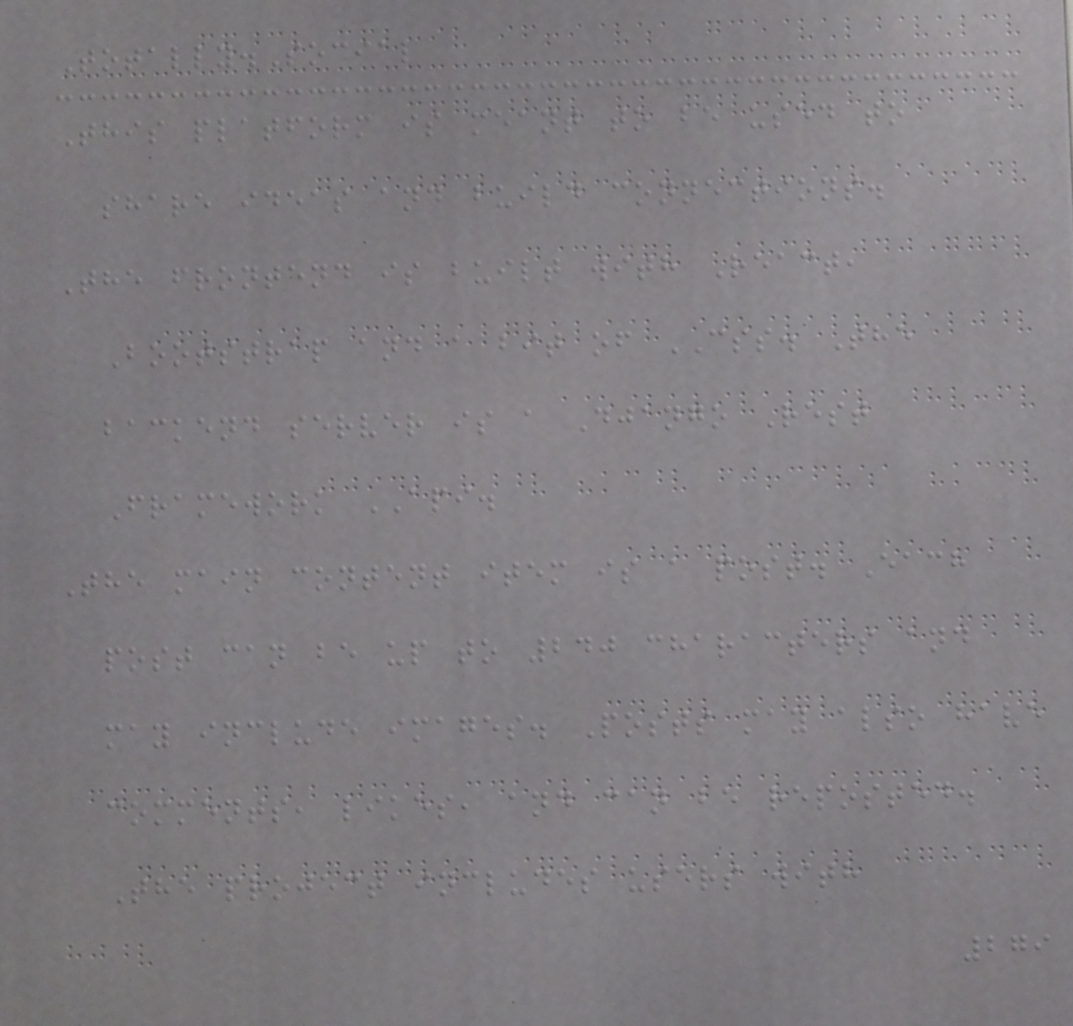Totally.Social
This platform is meant to be used to
share ideas and build connections.
The frontend is built with React,
Bootstrap and a bit of CSS. The
backend server is a Django Rest
Framework API.
The main content item is a post. Each
post can be up to 240 characters and
may include images. Posts may also have
comments, likes, and can be reposted.
The project includes users with
279
